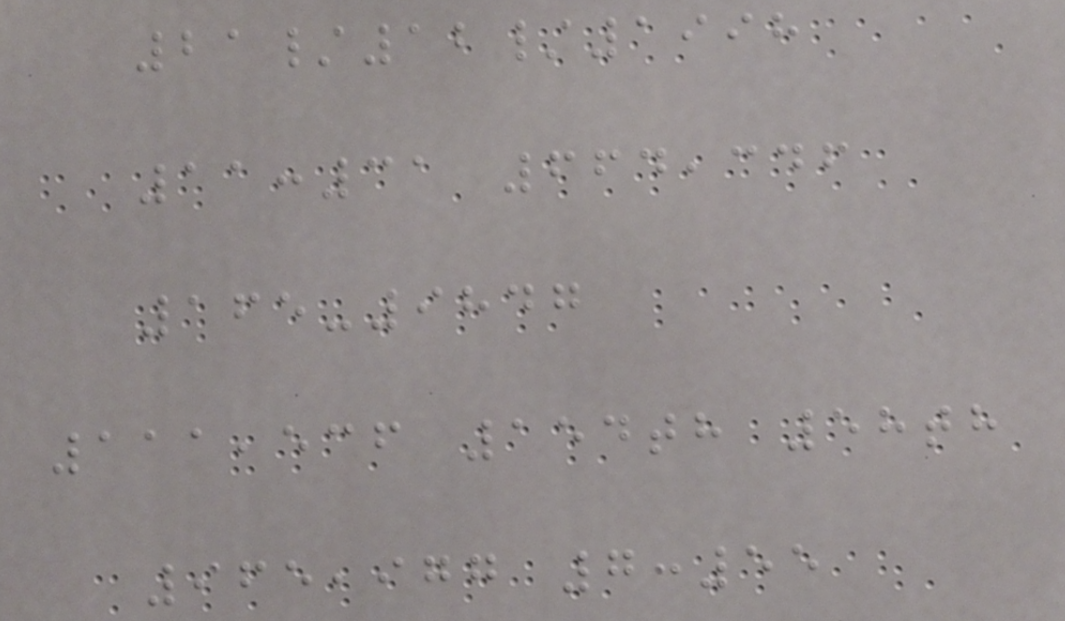21/12/1998
11:31 664,346
165-9847
111,536 154th 58th
965,977 7:55
